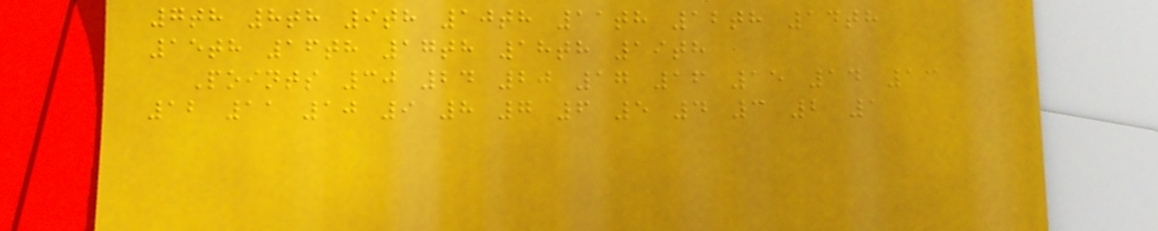7th 8th 9th 10th 11th 12th 14th
15th 16th 17th 18th 19th
Points 30 24 20 17 16 15 14 13
12 11 10 9 8 7 6 5 4 3 2 1
